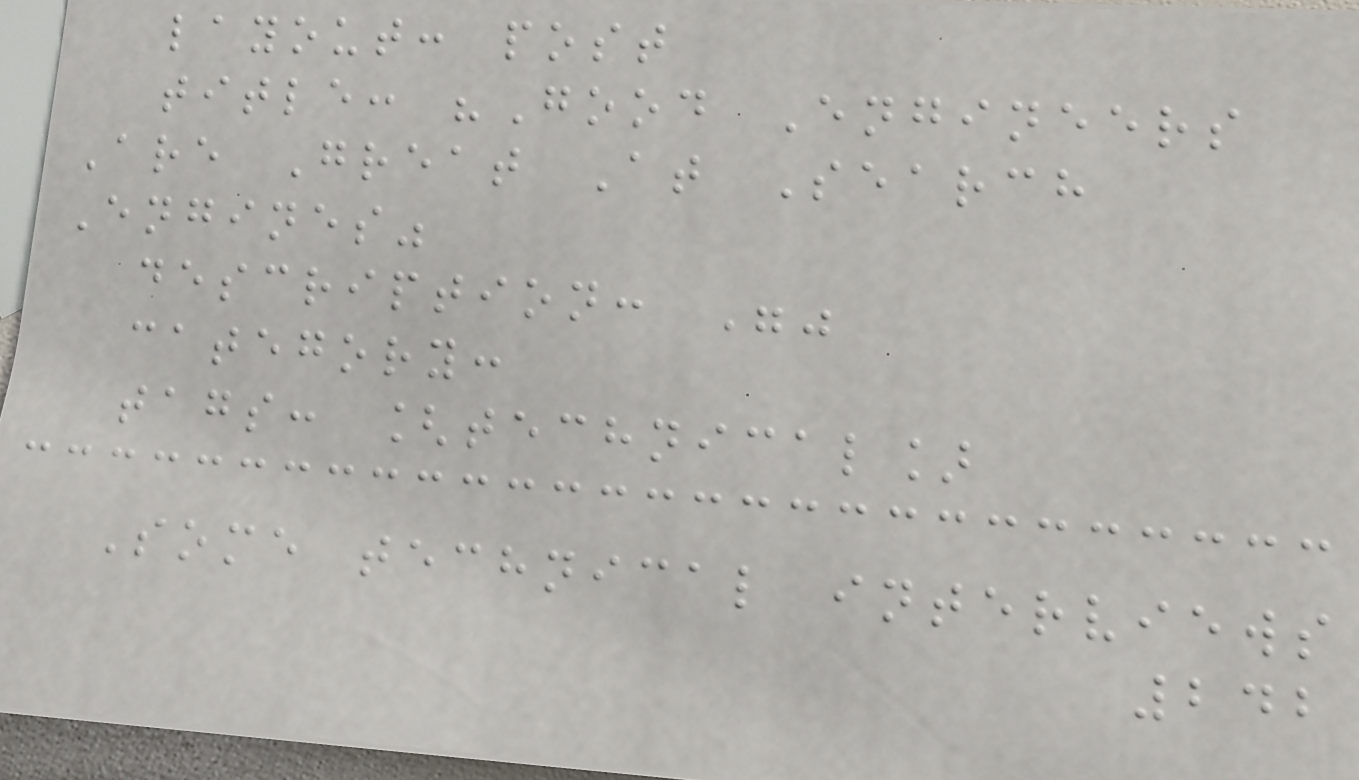layout: post
title: "Good Engineers
Are Great At Search
Engines"
description: ""
category:
tags: [technical]
Some technical interviews
242
